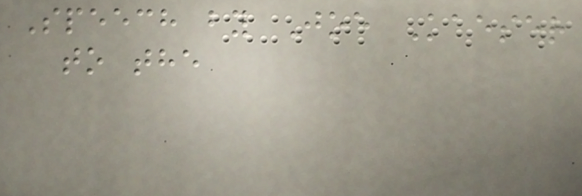Speech by Joe Kaeser
to the
